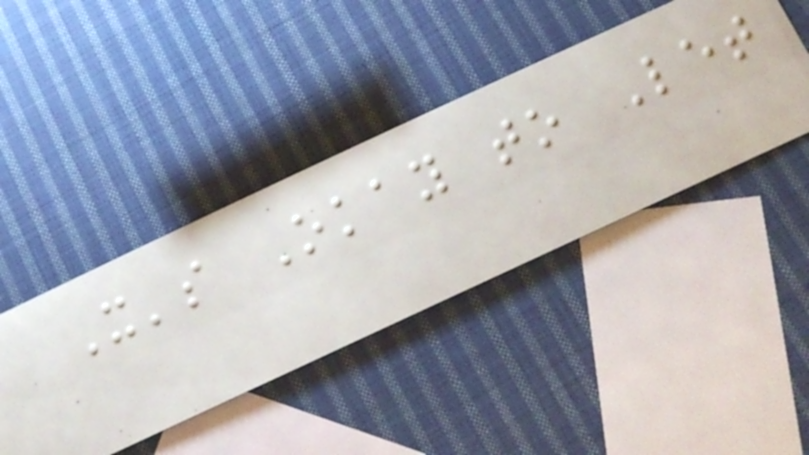It's Okay to Let
